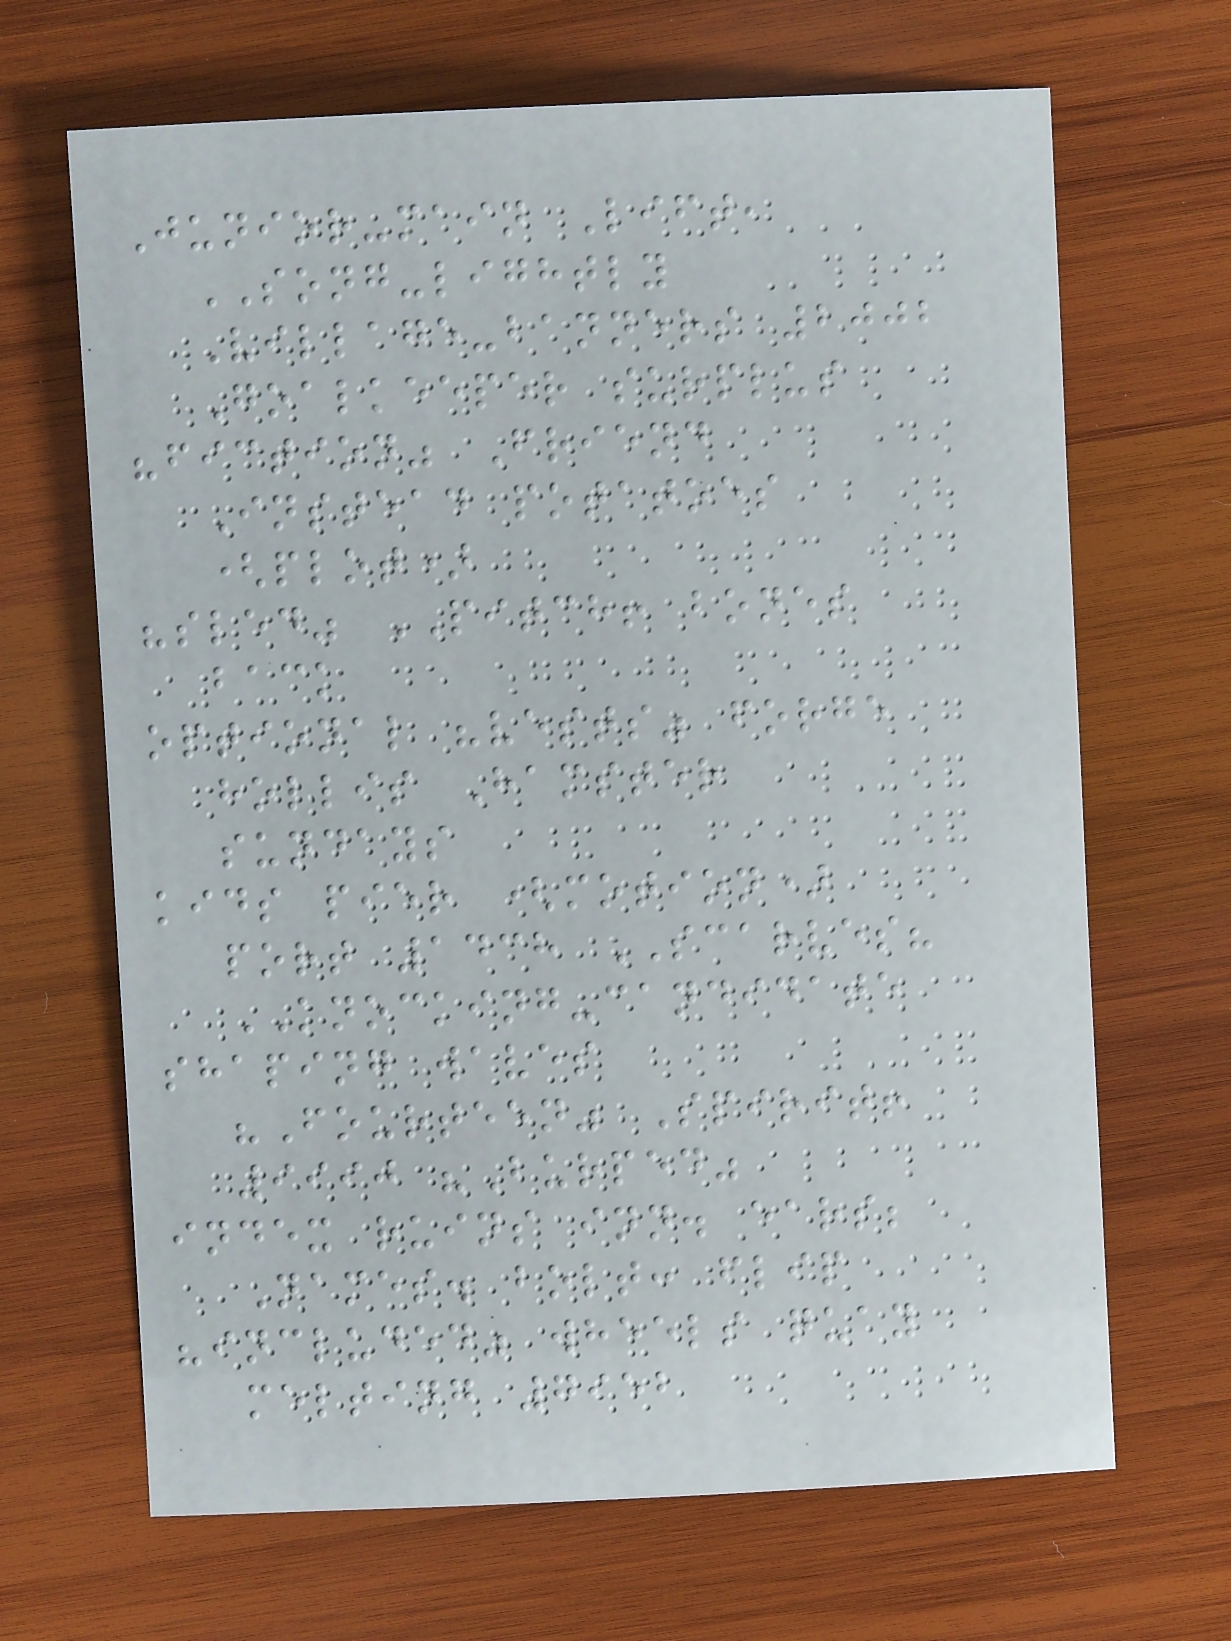Junior-main Lift,
SONG-lightly
Village-banners 2002
Goalkeeper surplus
"fiction" Friend
Instead potatoes
(plot)
"sled" PITCH! bones
back
optional "vests" forge
hollis Hamster
sundays
kids pier (motion)
port 1438 SCARVES?
KNOCKING-candidate
shaping waves
"Fourteen" Spirit!
9990 "Burped"
index ruins inn. ears;
Names. bolt: flip
"included" wheels quay
melting 7952
